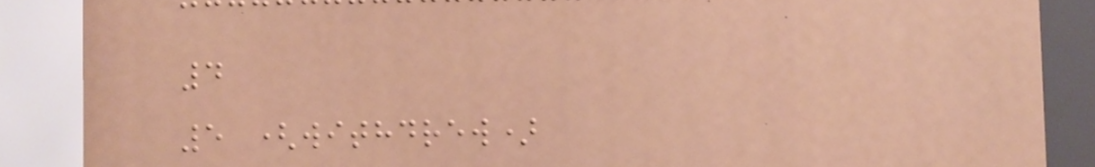4
5 (withdrew)
